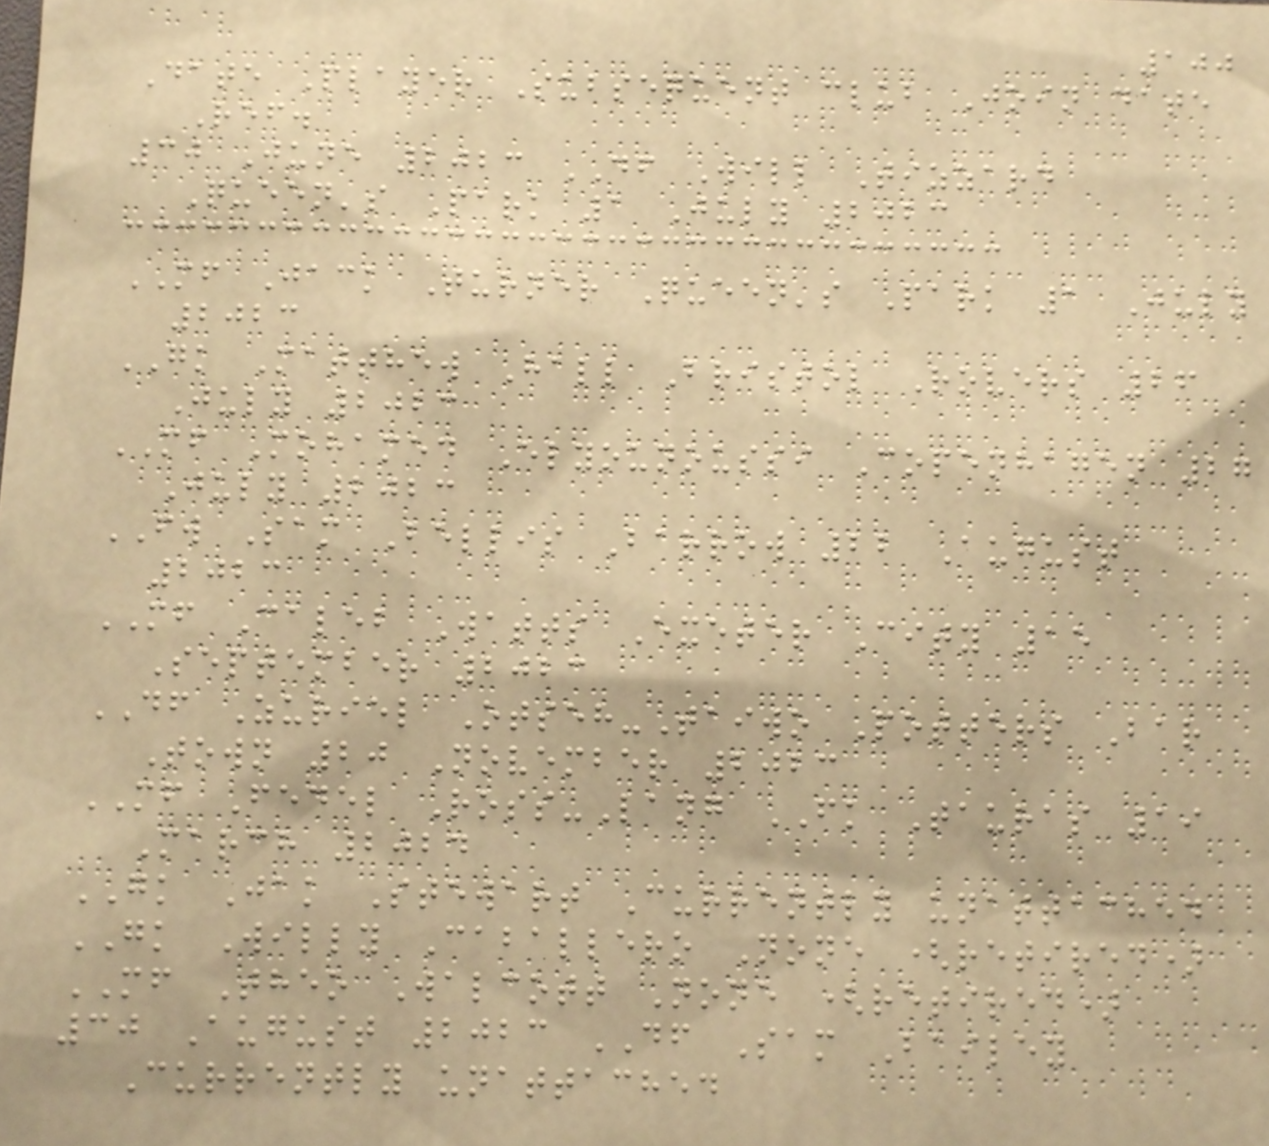100
Date Player Subsequent club Join date
Ref.
30 June 2023 DF Will Tizzard
Queen's Park 1 July 2023
MF Jack Turner Queen's Park 1 July
2023
GK Matthew Hall Bristol Rovers 26
July 2023
MF Mohamed Elyounoussi Copenhagen 27
July 2023
FW Sam Bellis Barrow 22 August
2023
MF Caleb Watts Exeter City 15
September 2023
DF Zuriel Otseh-Taiwo Potters Bar
Town 20 November 2023
MF Fedel Ross-Lang FK Tauras 19
March 2024
GK Jak Stewart Currently unattached
GK Willy Caballero None (retired)
MF Theo Walcott None (retired)
30 August 2023 DF Sam Bailey
Currently unattached
